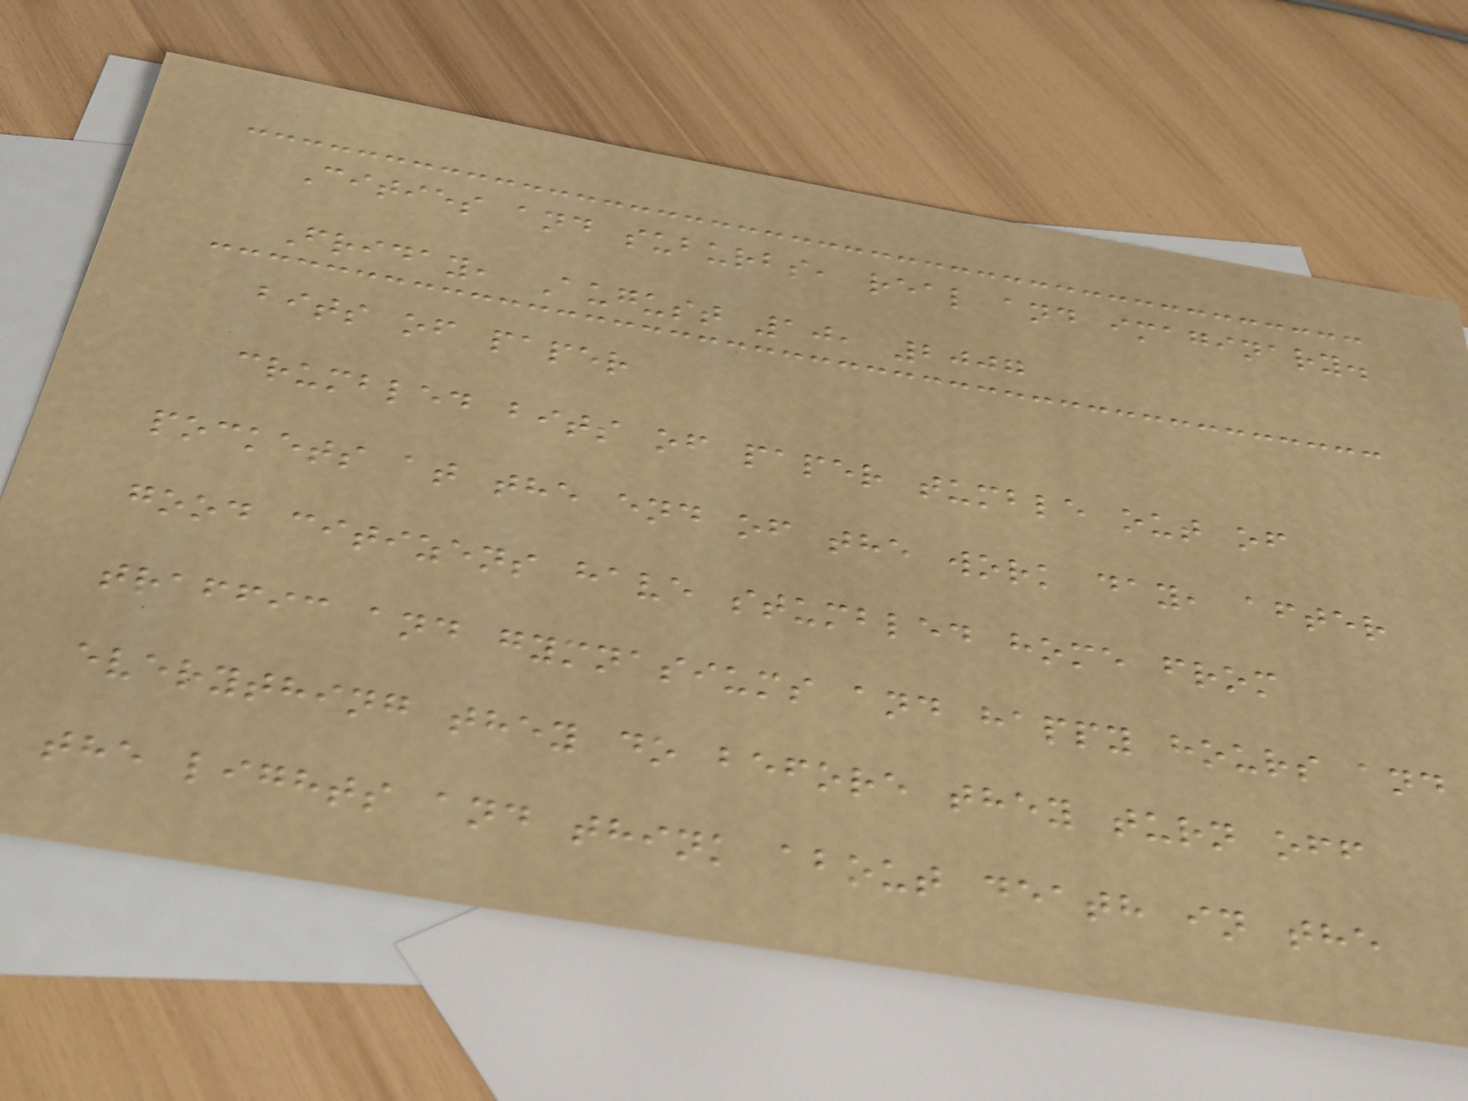Cities and suburbs, real and imaginary.
Friday, August 10, 2007
bits of paper
crumbled bits of paper tumble out of
pockets at the end of the work day, after
good citizens have stumbled home from
traffic and gymnasiums and happy hours and
everything they do before they turn off
the lights and think about death in the
